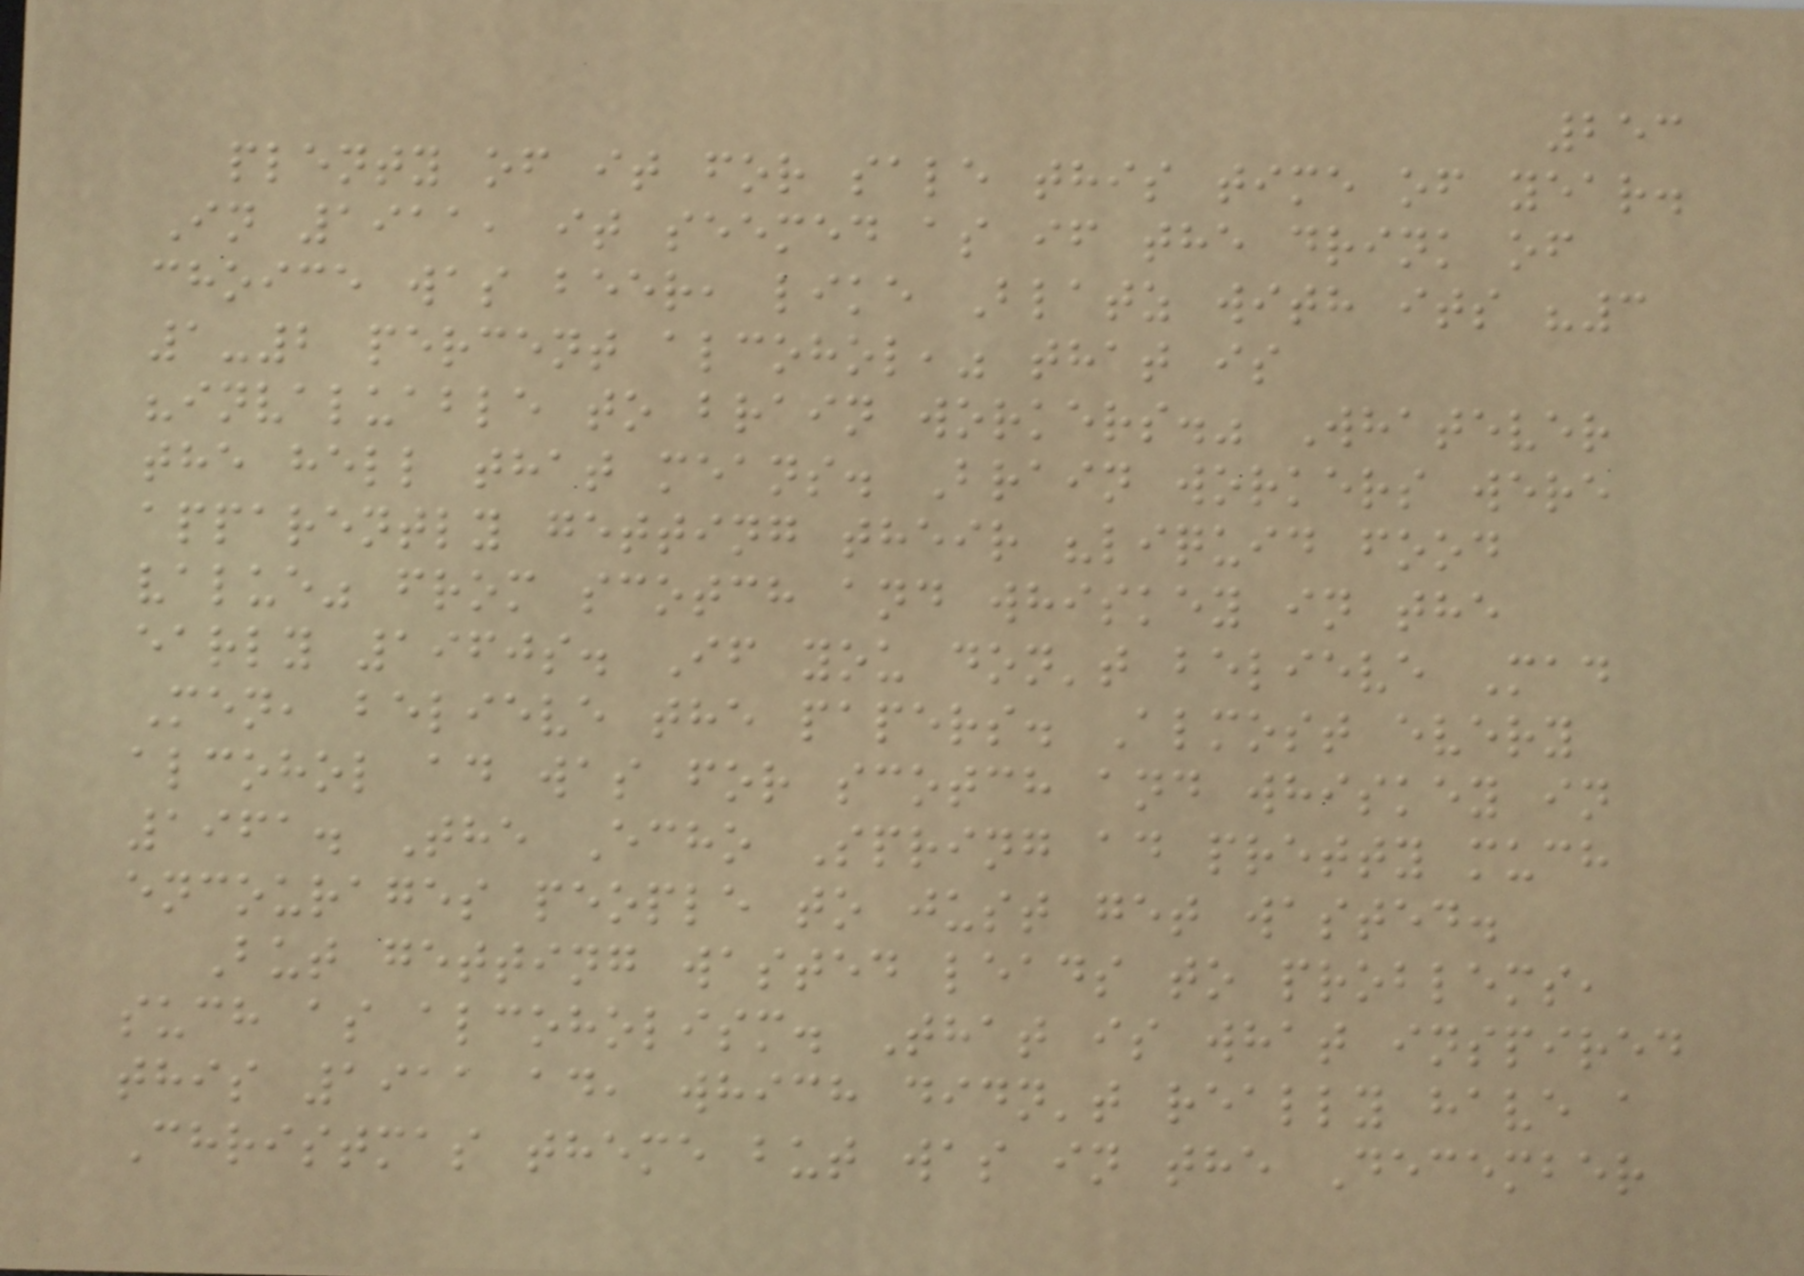253
plenty of it for sale this time of year.
In 1911, it seemed as if the drink of
choice was beer, like Blatz with its "3
1-2 percent alcohol," that is
"invaluable to brain workers." Whatever
the hell that means. Brain workers were
apparently getting their "liquid food
value" from scotch and whiskey in the
early 1960s. If you don't believe Mad
Men, believe the papers. Almost every
alcohol ad was for scotch and whiskey in
1961. The Echo Spring ad pretty much
encourages people to just get wasted.
But getting wasted leads to problems,
such as alcoholism. That is what inspired
this 1911 ad, which didn't really have a
Christmas theme but was in the December
